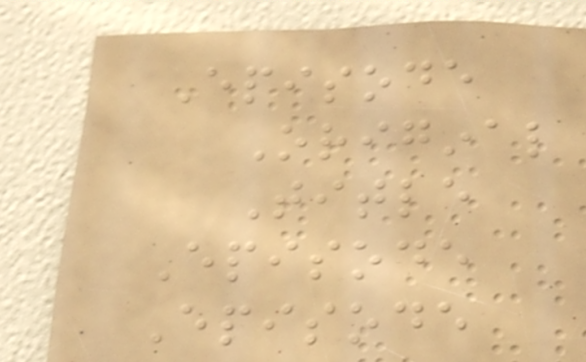Episode
Original
Title
Episode
Episode
